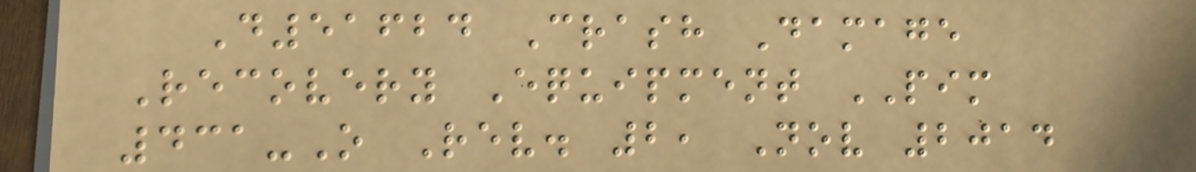D51624 Crash Damage
Recovery Equipment PIM
431-O Rev. 2, Nov 2014
